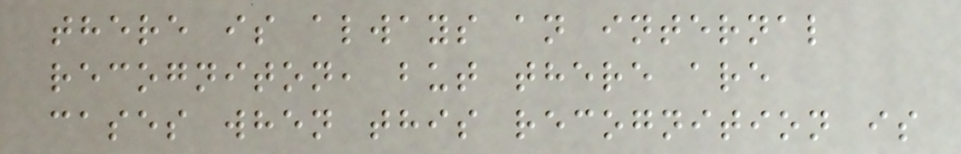there is always an internal
recogniton, but there are
cases when this recognition is
